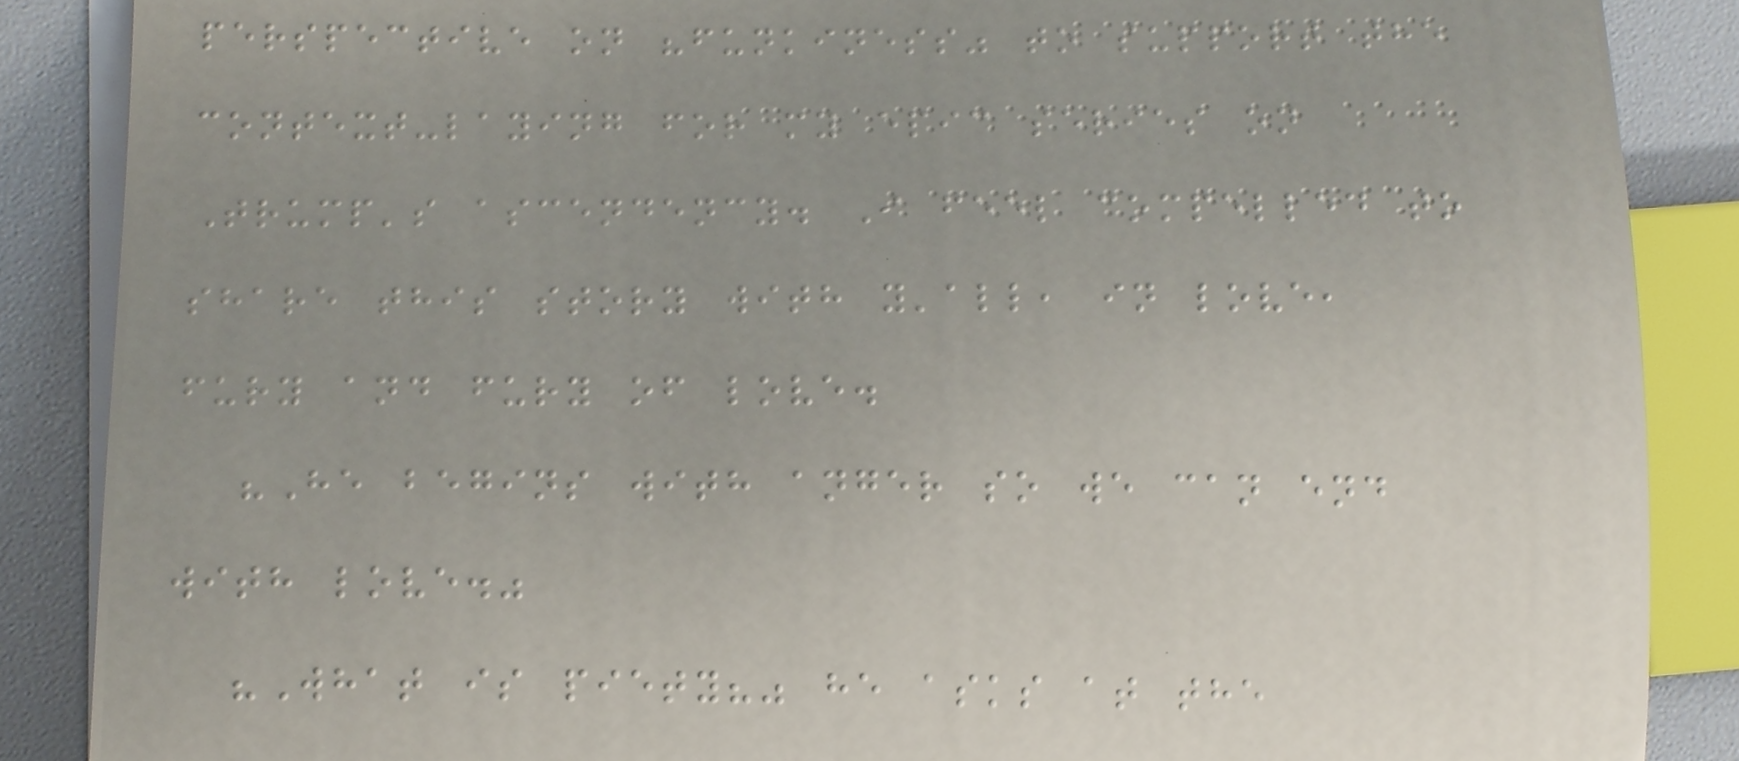perspective on "funkiness" to support the
context-laying for my epic series on
Trump's ascendency. I feel compelled to
share this story with y'all, in love,
fury and fury of love.
"He begins with anger so we can end
with love."
"What is piety?" he asks at the
